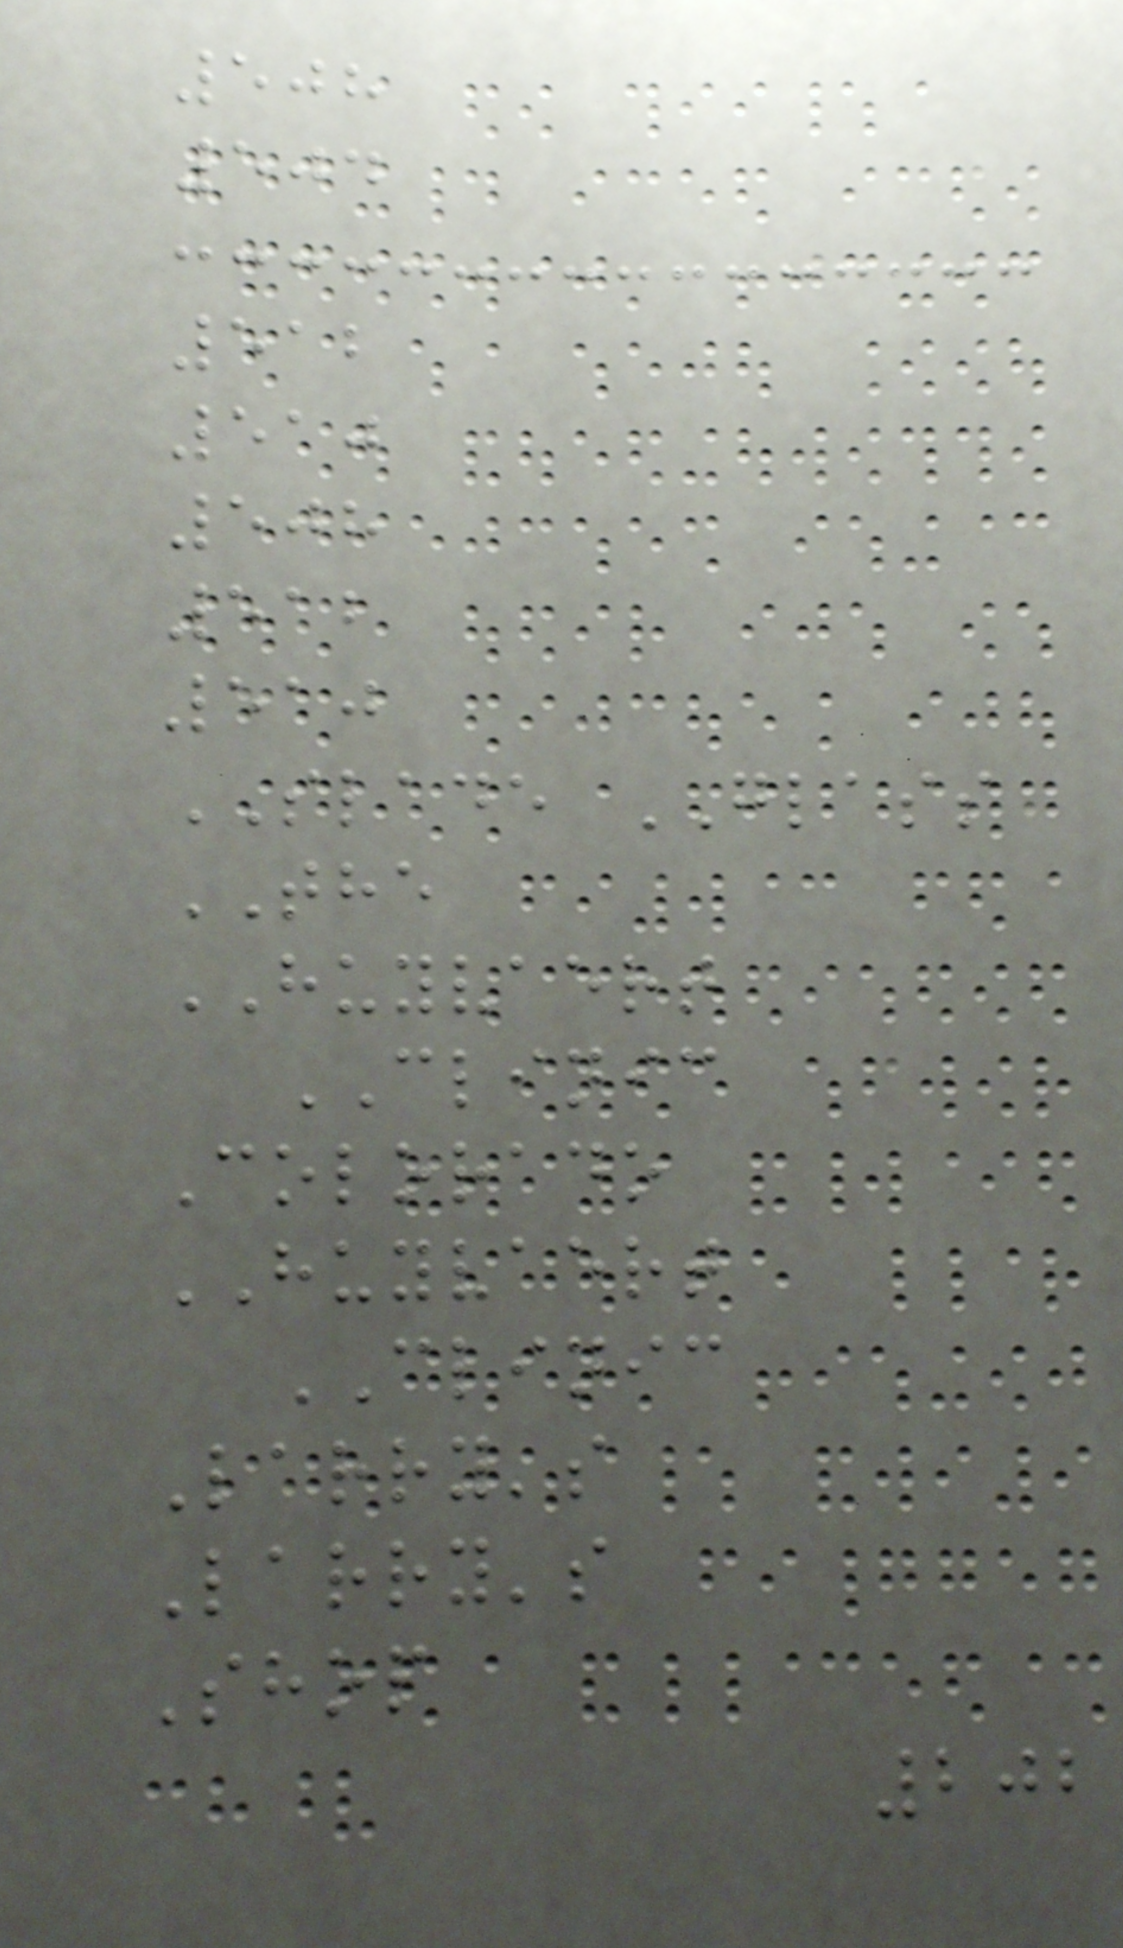508
504
512
510
508
512
510
SLADE GLASS
THE
HUYVAERT
CLINIC
Colorado
HUYVAERT
CLINIC
Larry's
Larry's
Shop
202
